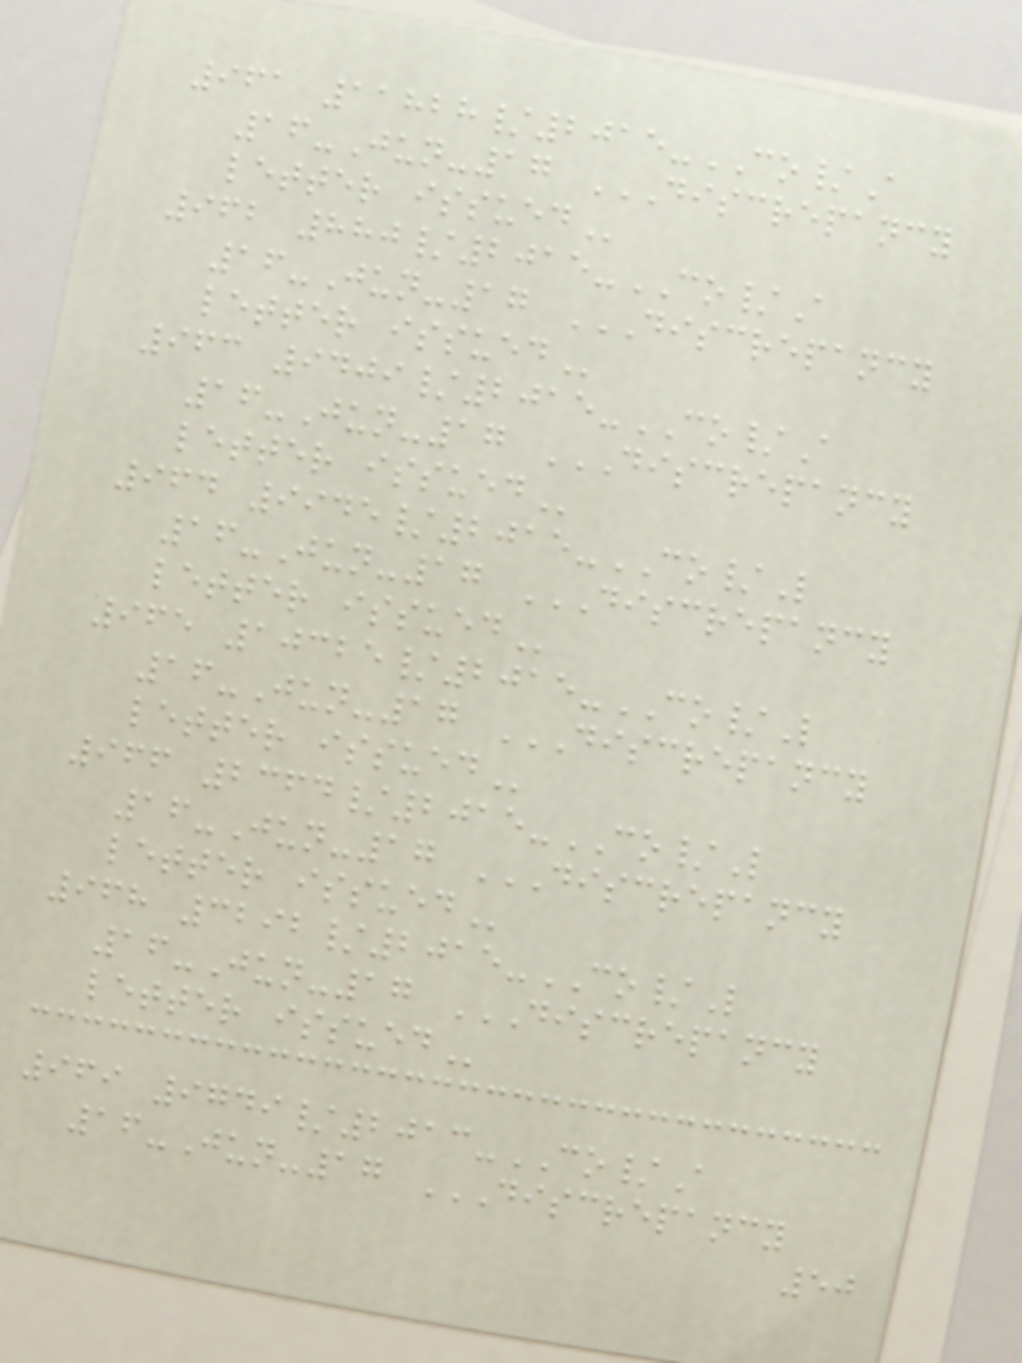961 11828/2015-CO/A
16-Jun-17 DISCREPANCY
LETTER ISSUED
962 880/2015-CO/A
16-Jun-17 DISCREPANCY
LETTER ISSUED
963 9409/2015-CO/A
16-Jun-17 DISCREPANCY
LETTER ISSUED
964 9945/2015-CO/L
16-Jun-17 DISCREPANCY
LETTER ISSUED
965 10325/2015-CO/L
16-Jun-17 DISCREPANCY
LETTER ISSUED
966 2364/2015-CO/L
16-Jun-17 DISCREPANCY
LETTER ISSUED
968 3292/2015-CO/L
16-Jun-17 DISCREPANCY
LETTER ISSUED
969 9749/2013-CO/A
16-Jun-17 DISCREPANCY
50
